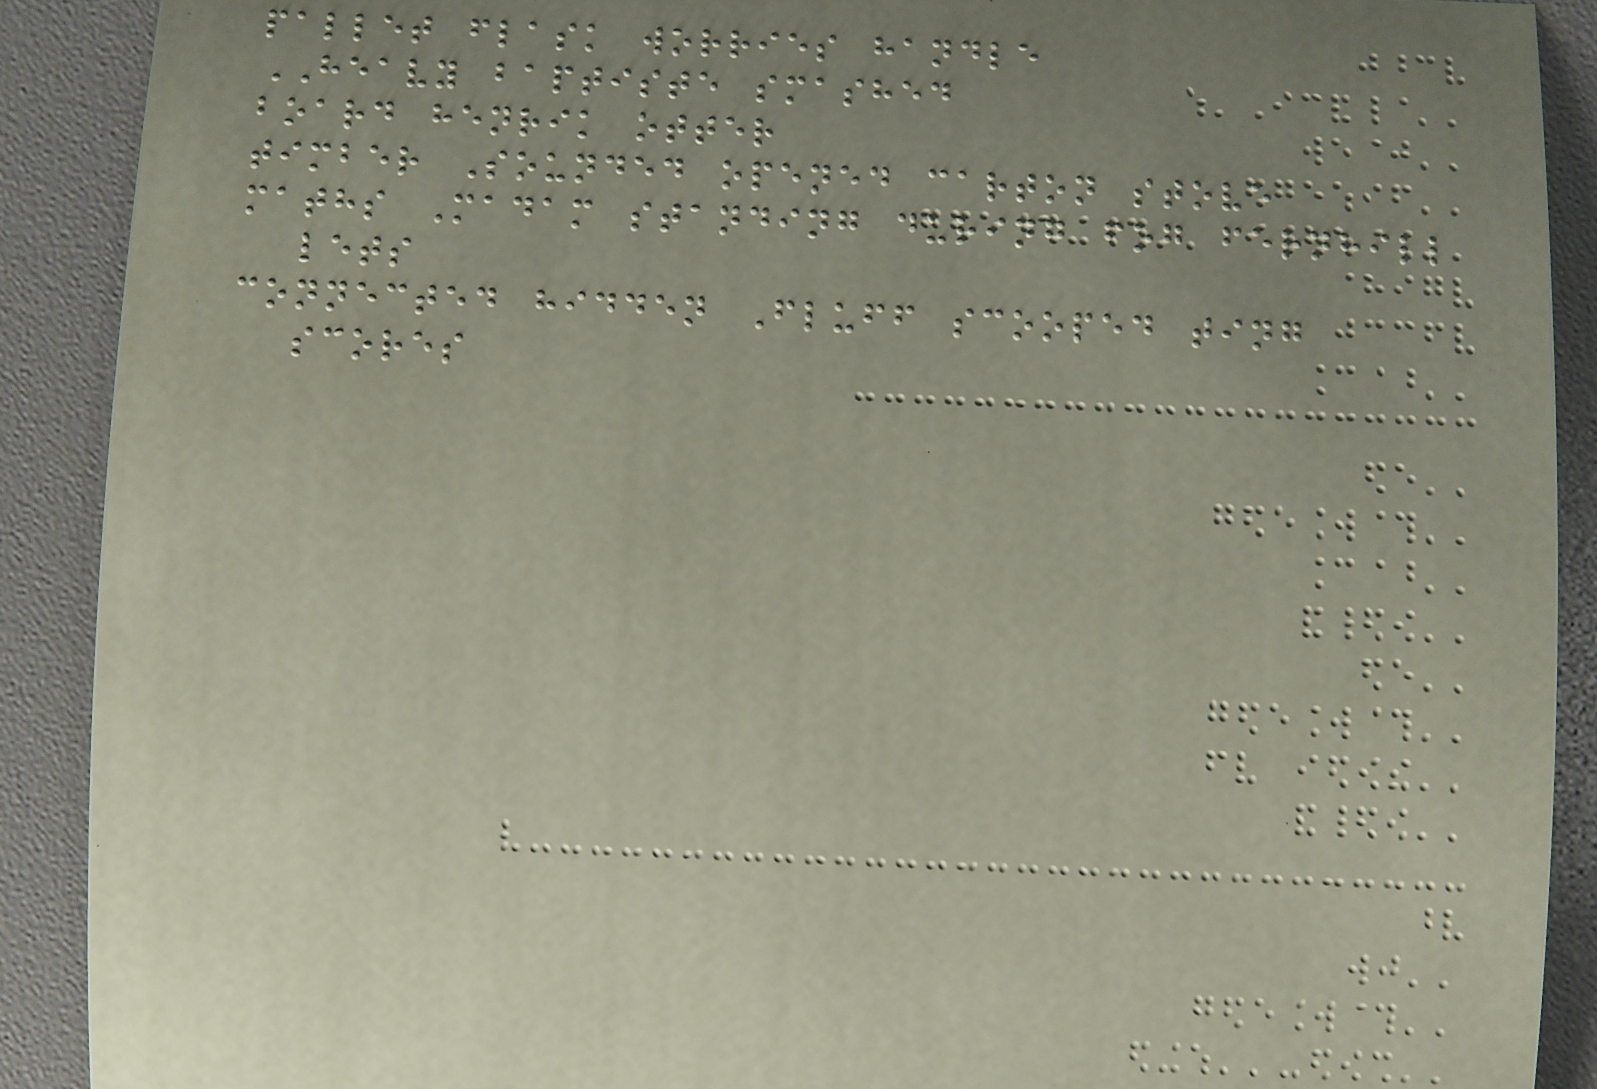pallet flask worries handle
HEAVY baptiste smashed
board henrik otter
timber Sounded opened carton stove
maths Madam standing during fog fernhill
lets
connected hidden Fluff scooped ting
scores
